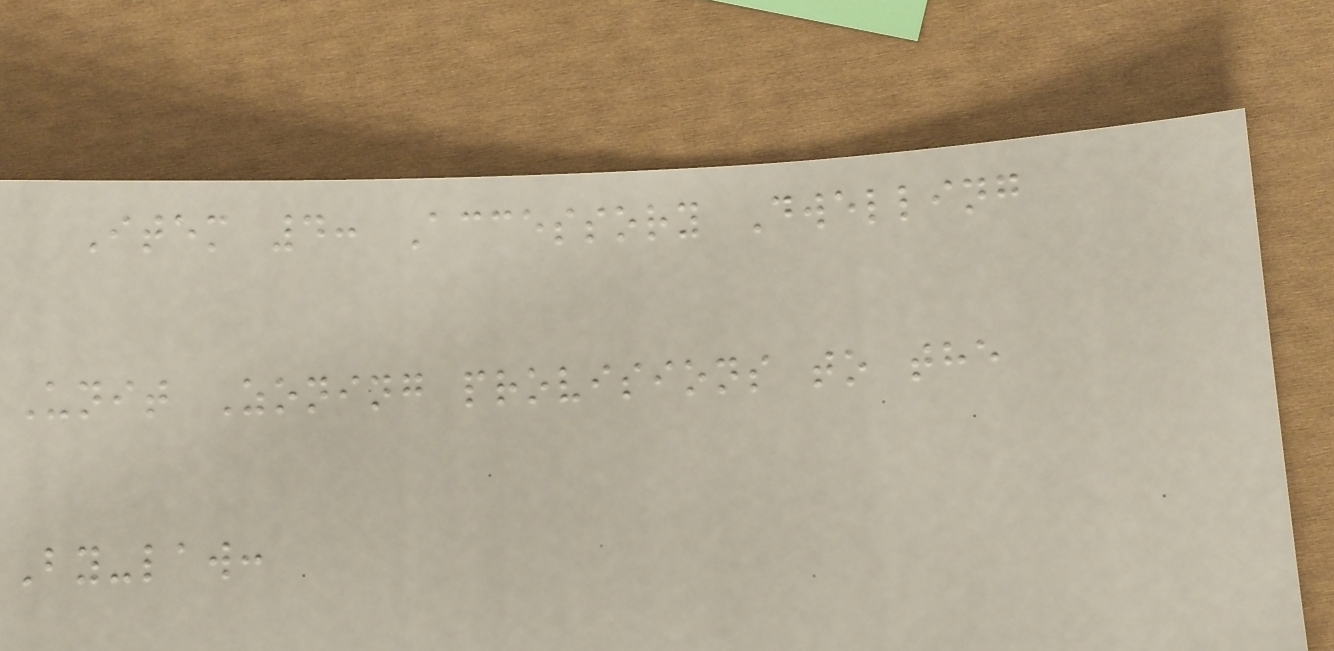Item 4: Accessory Dwelling
Unit Zoning provisions to the
By-law:
